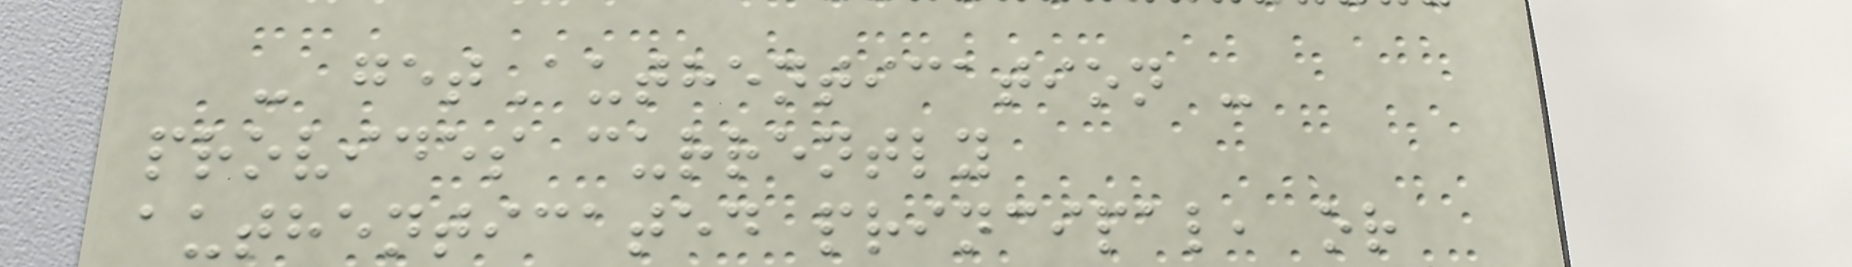- getAuthentication -
provides currently
authenticated principal, or
